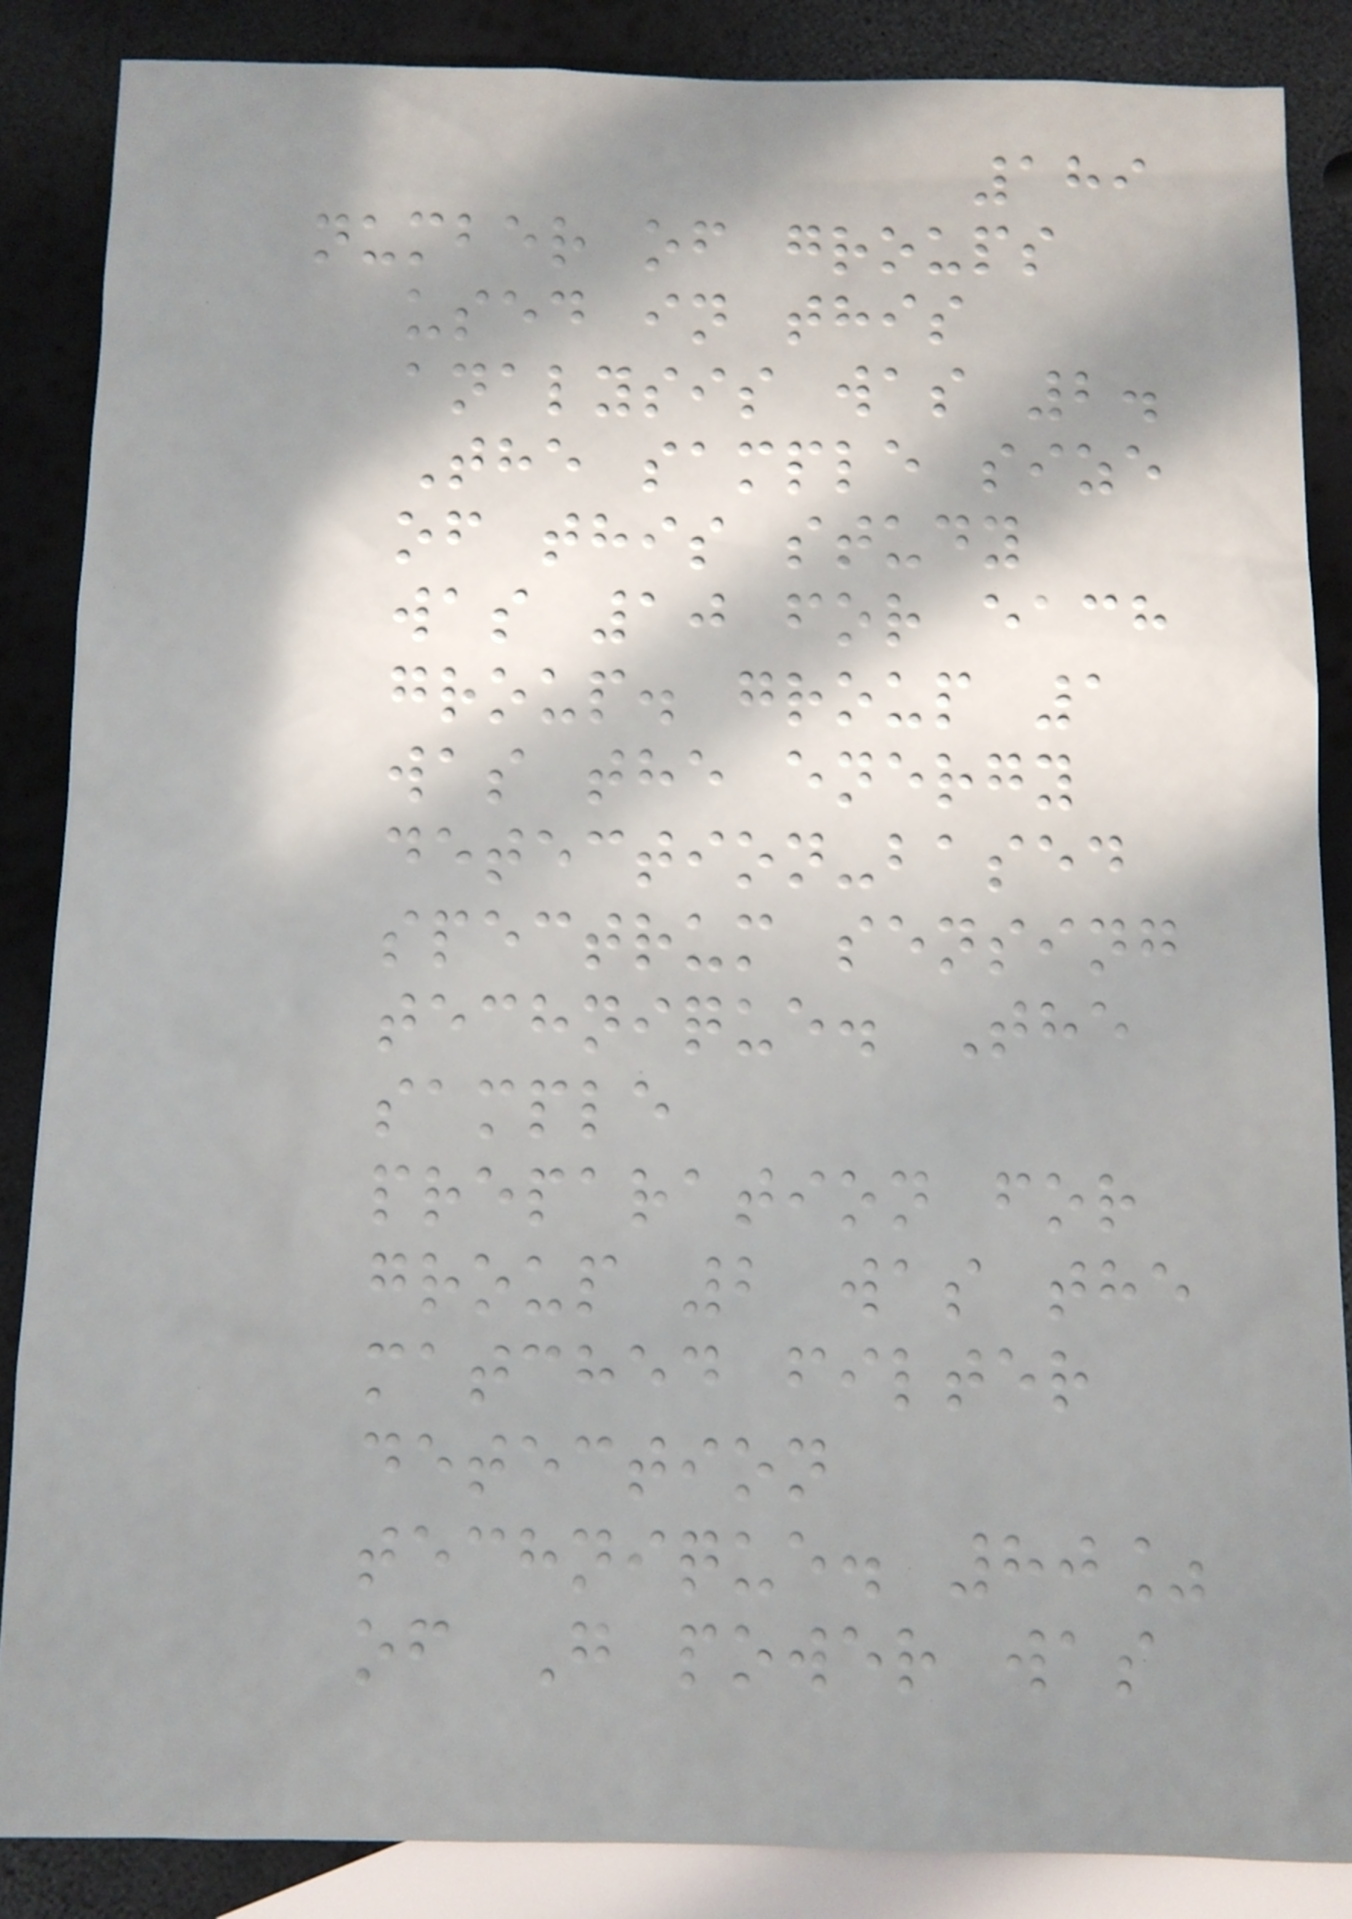189
number of groups
used in this
analysis was 2.
The sample size
of this study
was 10 for each
group. group 1
was the energy
detection-based
spectrum sensing
technique. The
sample
preparation for
group 2 was the
matched filter
detection
technique. 80%
of G power was
